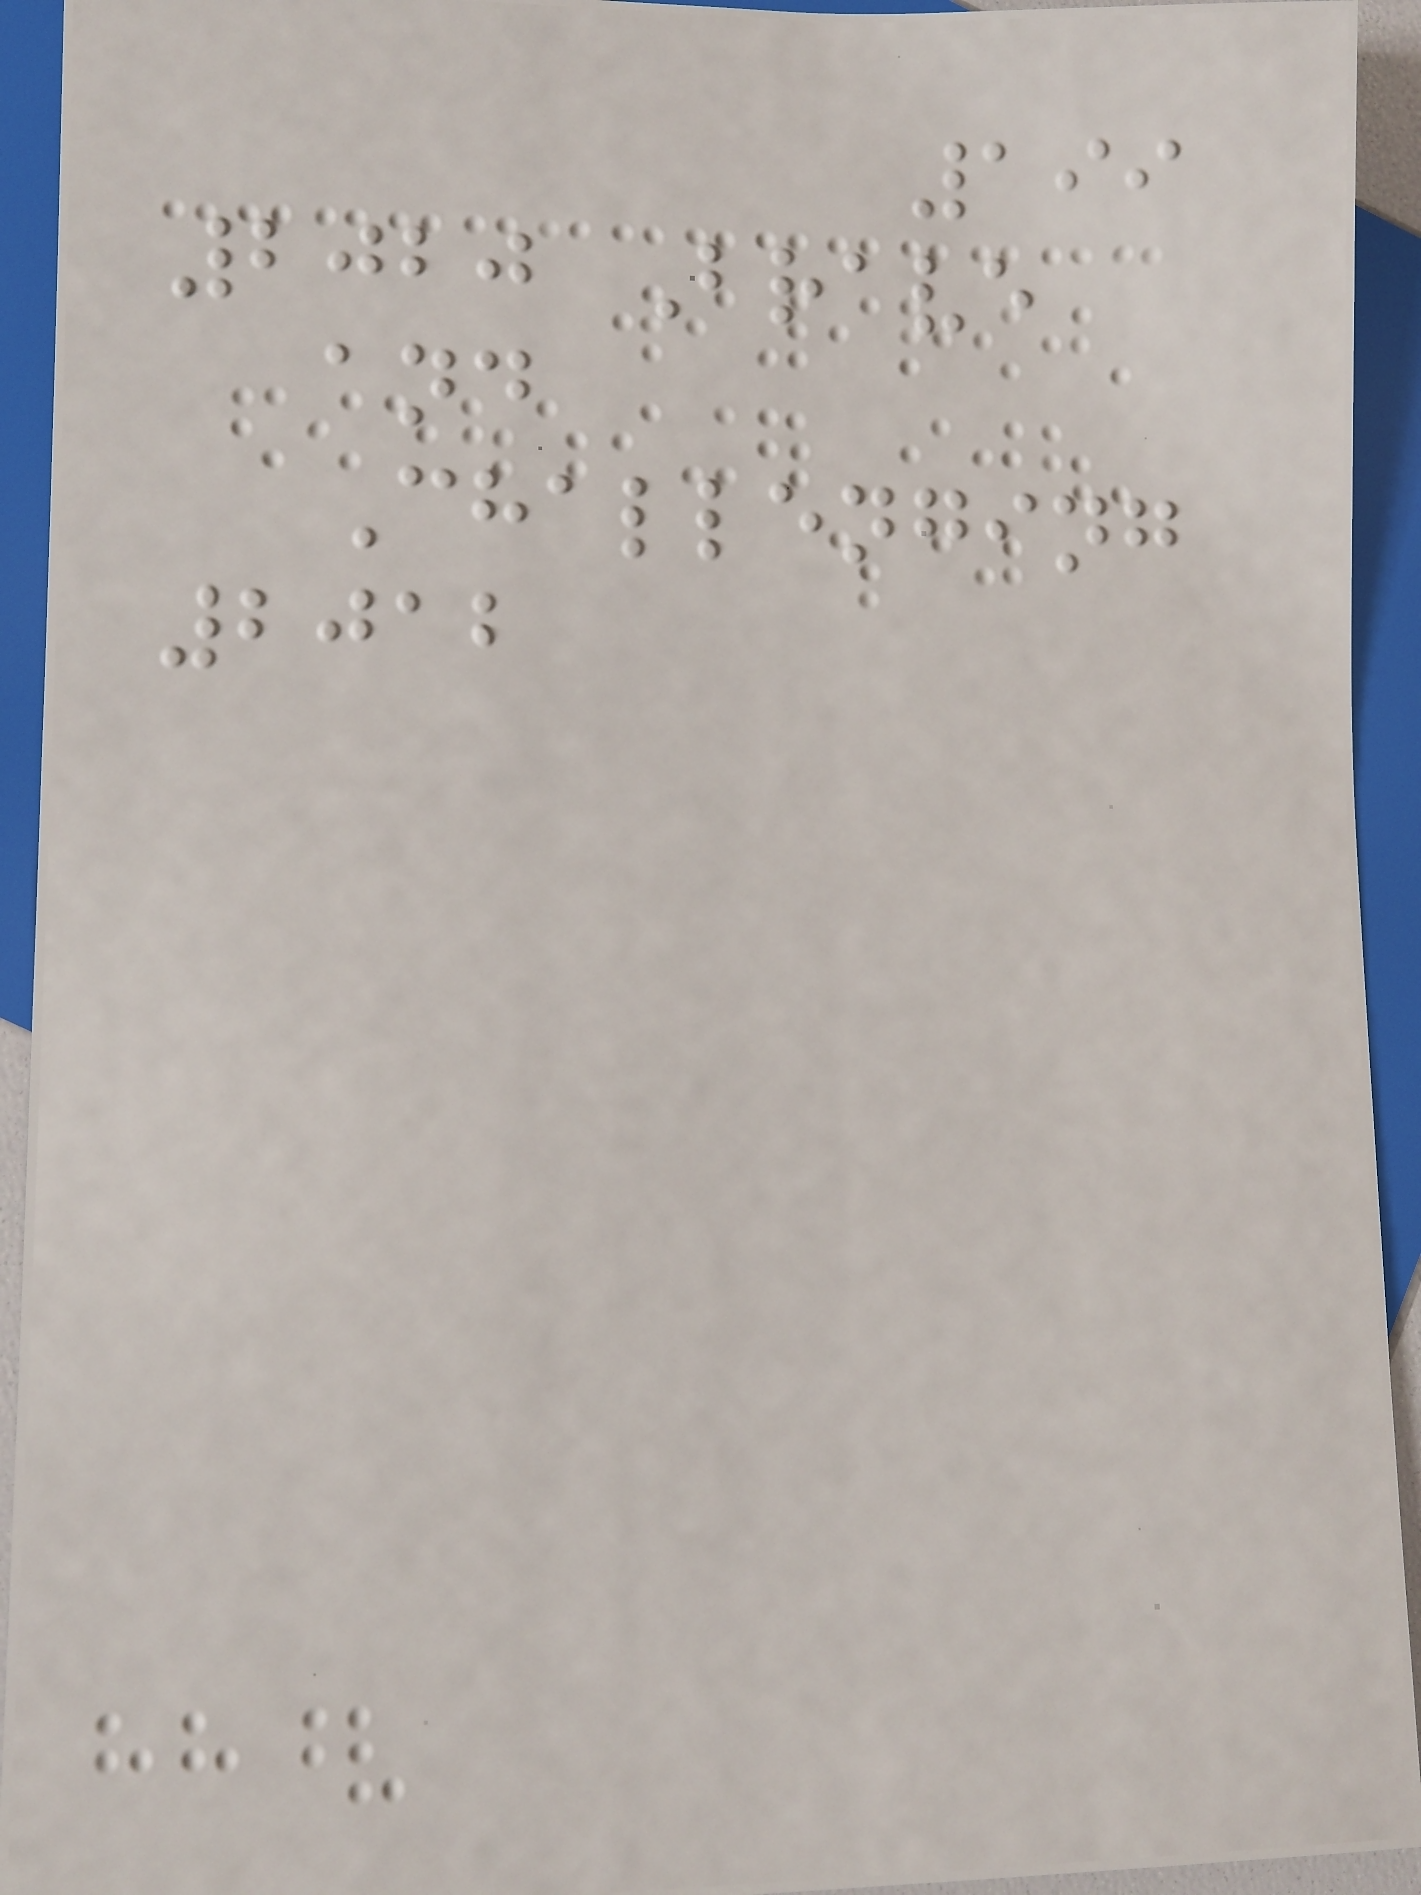199
2020 Brave
and
Challenging
2012
